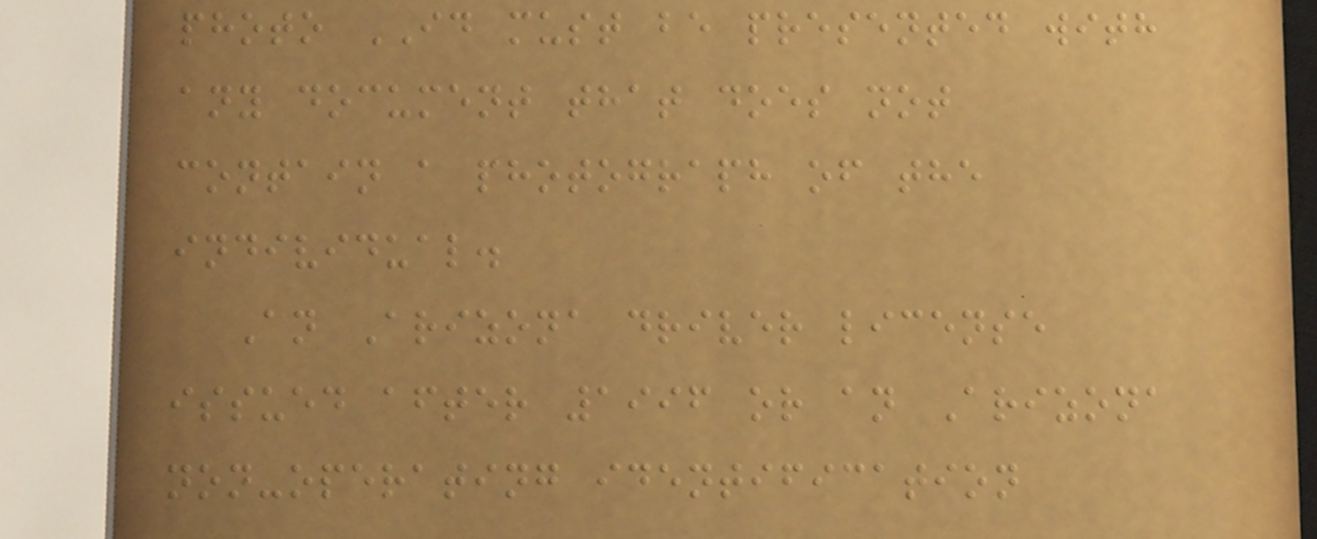photo ID must be presented with
any document that does not
contain a photograph of the
individual.
An Arizona driver license
issued after 1996 or an Arizona
non-operating identification
